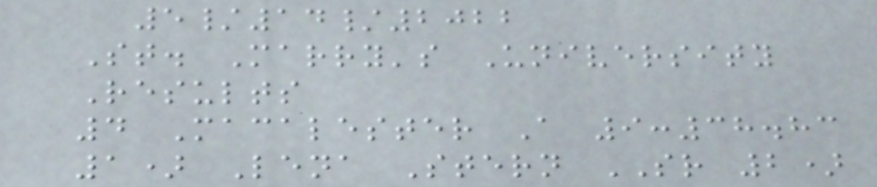5/14/2022
St. Marry's University
Results
4 Macalester A 9:38.83
1) Lena Stern SR 2)
